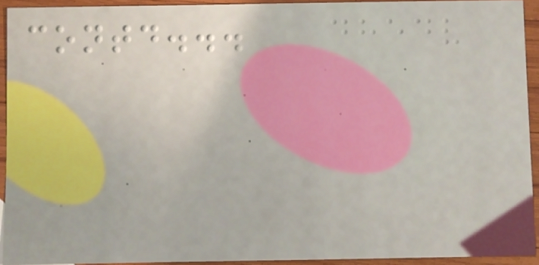contd...
